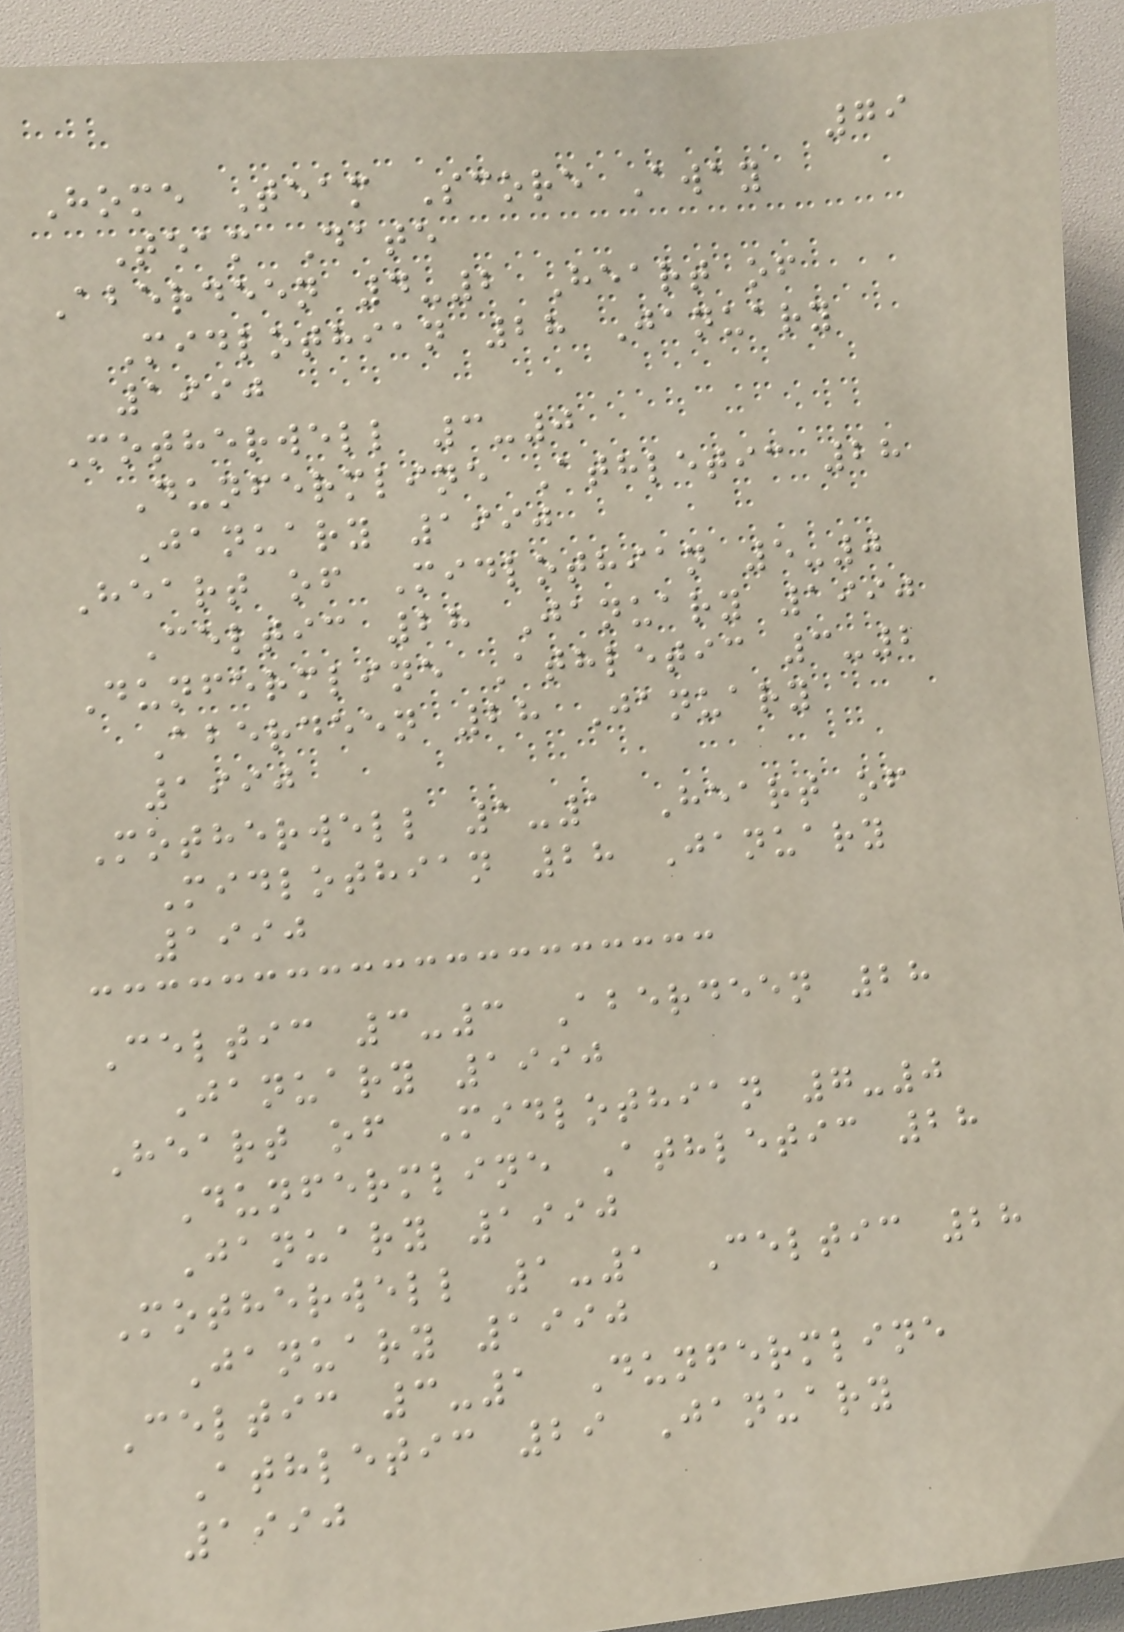79
Home Team Score Away
Team Date
Aberdeen 4-2 Heart of
Midlothian 28 January
1990
Motherwell 3-0
Dunfermline Athletic 28
January 1990
Heart of Midlothian 5-0
Celtic 28 January 1990
Dunfermline Athletic 3-2
Aberdeen 28 January
1990
Motherwell 1-1 Heart of
Midlothian 28 January
1990
Celtic 3-3 Aberdeen 28
January 1990
Heart of Midlothian 7-0
Dunfermline Athletic 28
January 1990
Motherwell 1-1 Celtic 28
January 1990
Celtic 3-1 Dunfermline
Athletic 29 January
1990
